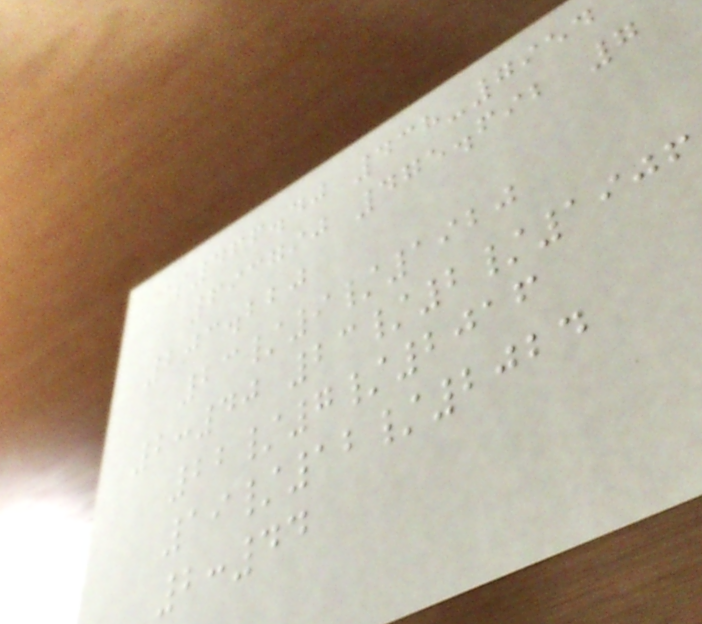$466.40 438-7954
693790 475.692 7
203.220
23/9/1920
2:40 23/2/1906
22/7/2016
19/12/2024
2:44
